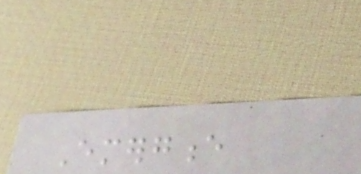Emergence
